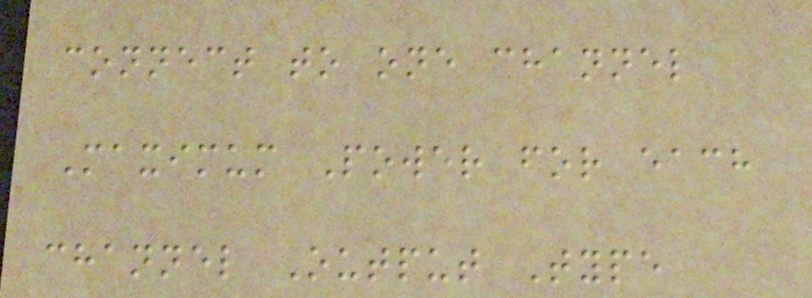connect to one channel
Maximum Power for each
channel Output Type
